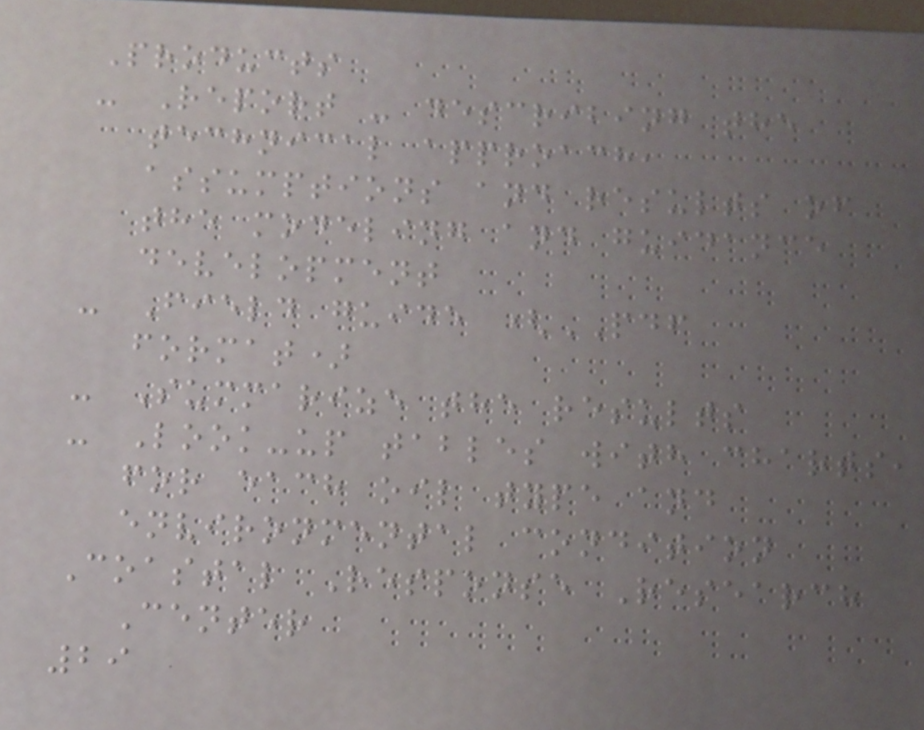Products
- Report - describing the
technical approach,
assumptions and results of
the modeling and guidance
development
- Field guide (PDF
format)
- Summarize the results
- Look-up tables with charts,
for each oil type and
environmental condition
Coastal Response Research
Center
29
